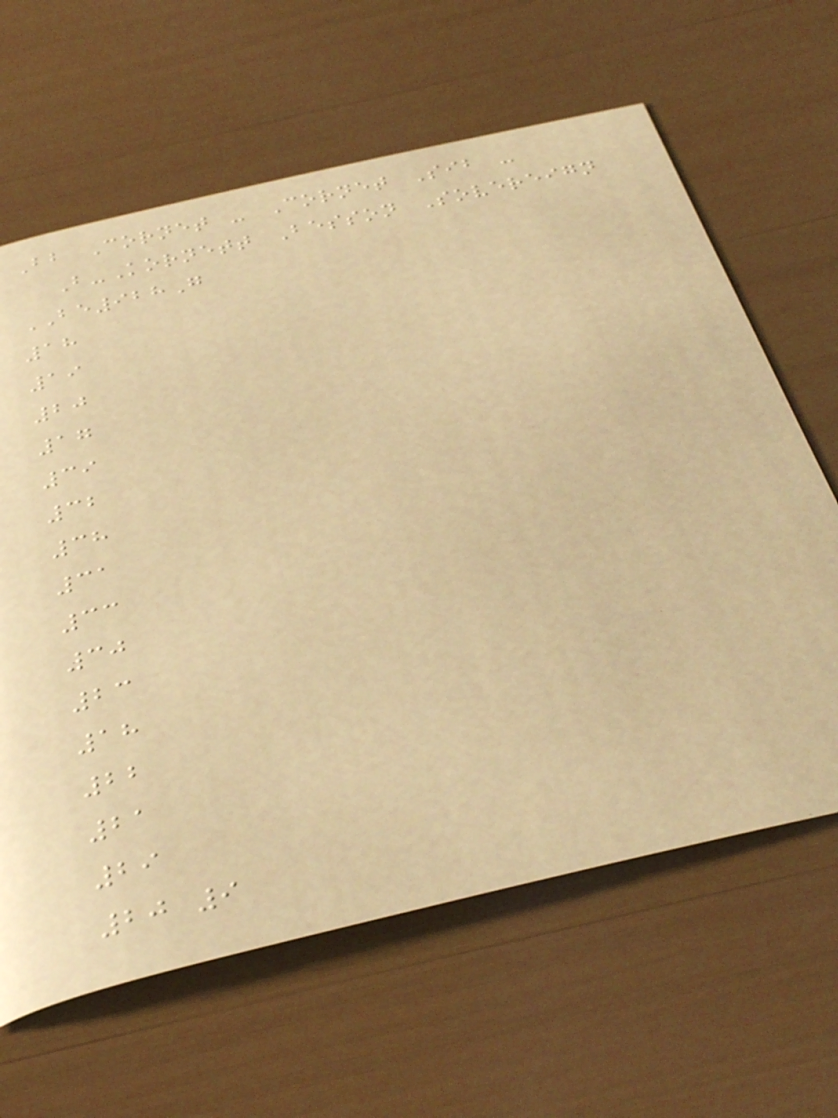Bb Cornet - Cornet Sib -
B-Kornett Besson Sovereign
BE928G
18
19
20
17
39
32
38
31
33
30
23
18
22
21
29
20 9
